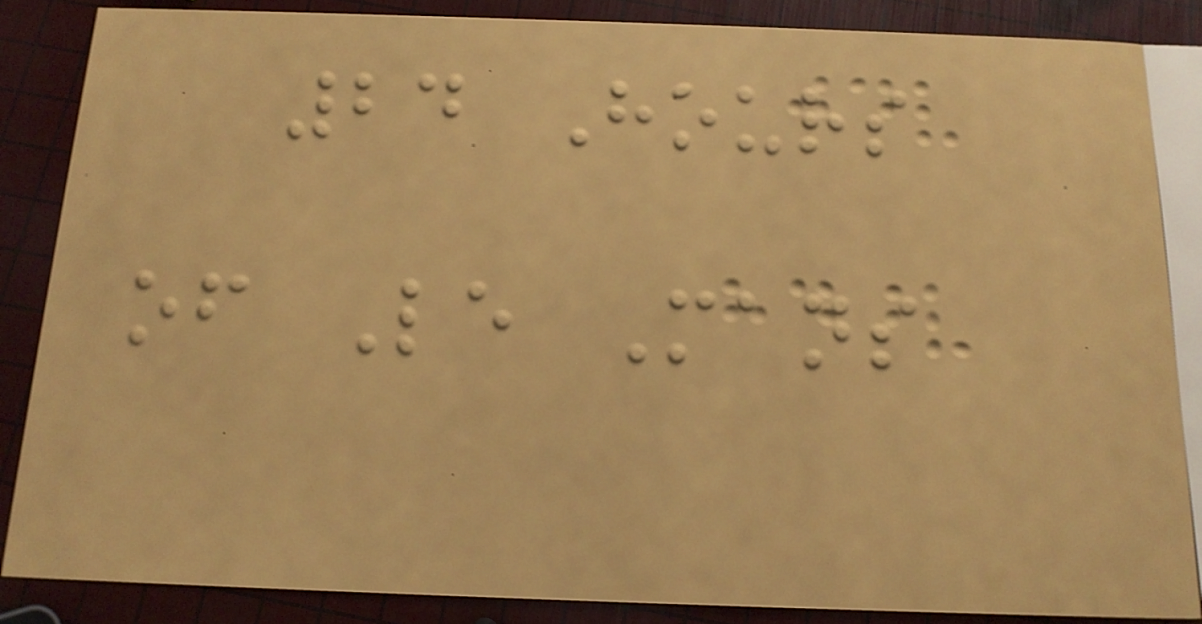24 Hours
of Le Mans
